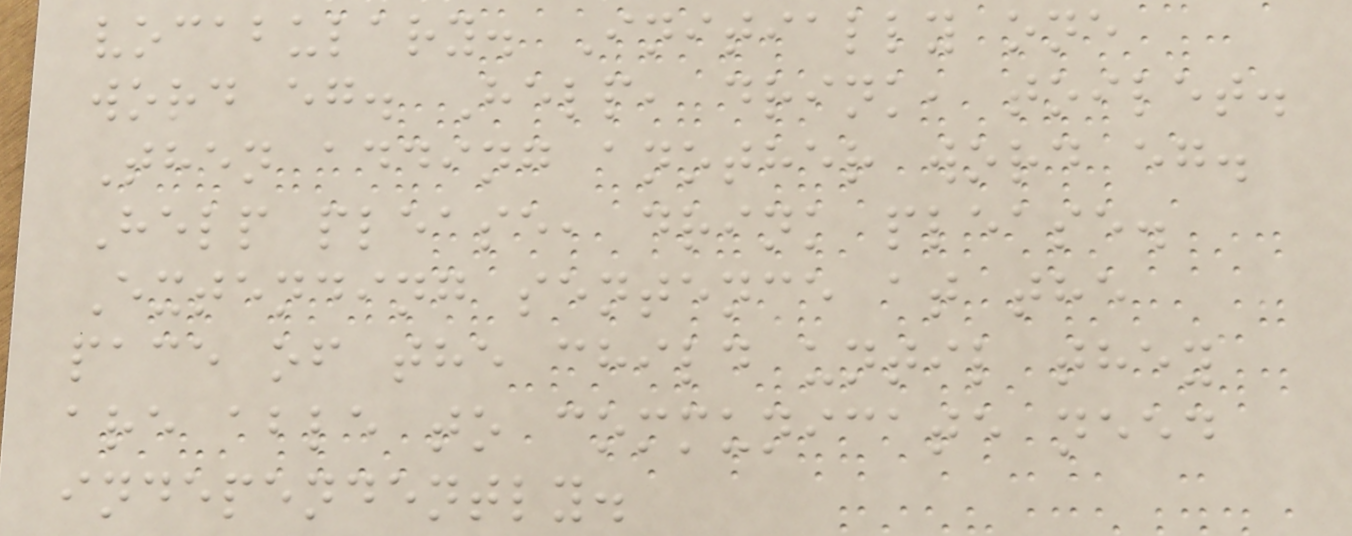vocabulary. Initially one
word eg. Help, drink, toilet.
Then adding another word eg.
Help please, drink please.
Extending sentence at the
pace of the child until they
are able to communicate need
independently.
